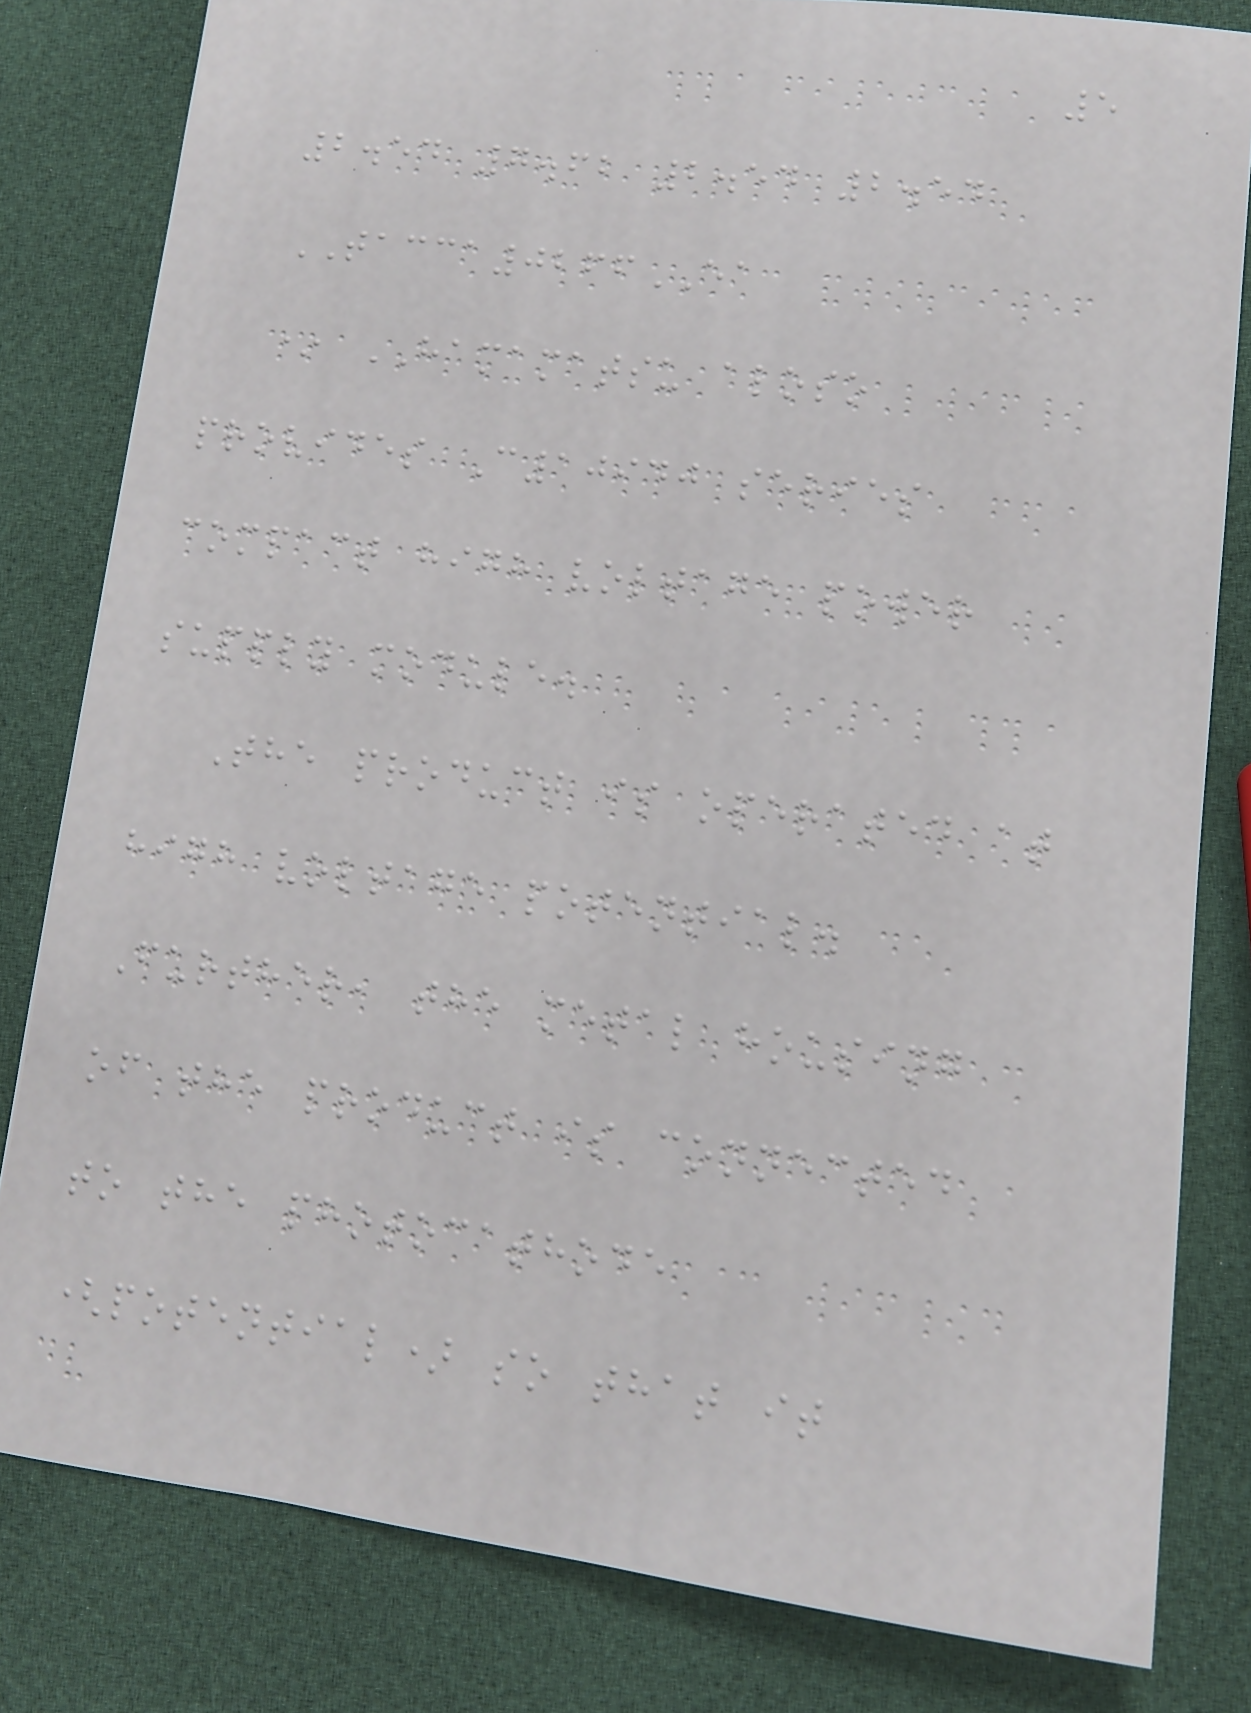5
2.54 7.62 2.54 2.54
TACCA0266EA
* HAMAMATSU aloso
provides C10940 series
compact high voltage power
supply module.
The product is operated at
high voltage potential.
Further, the metal housing
of the product is connected
to the photocathode
(potential) so that it
